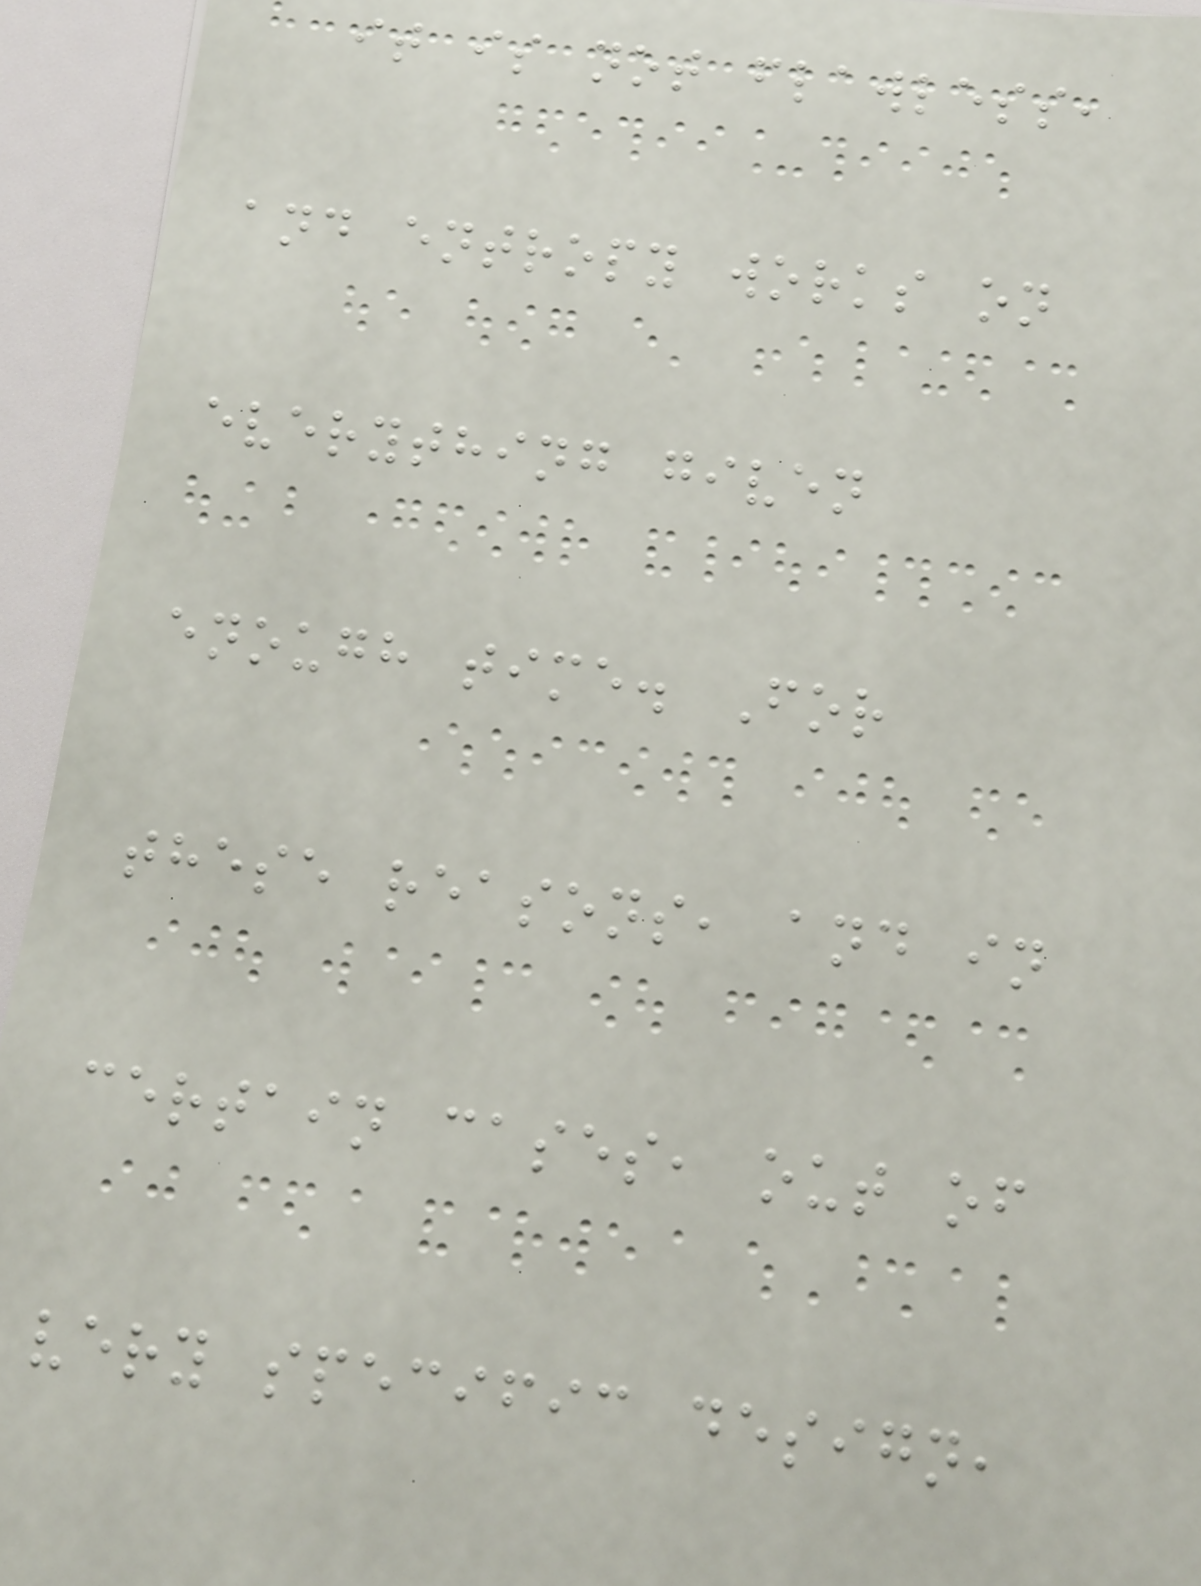it is not flawless,
and entropy works on
everything given
enough time. For
these reasons, and in
certain cases, out of
very specific design,
